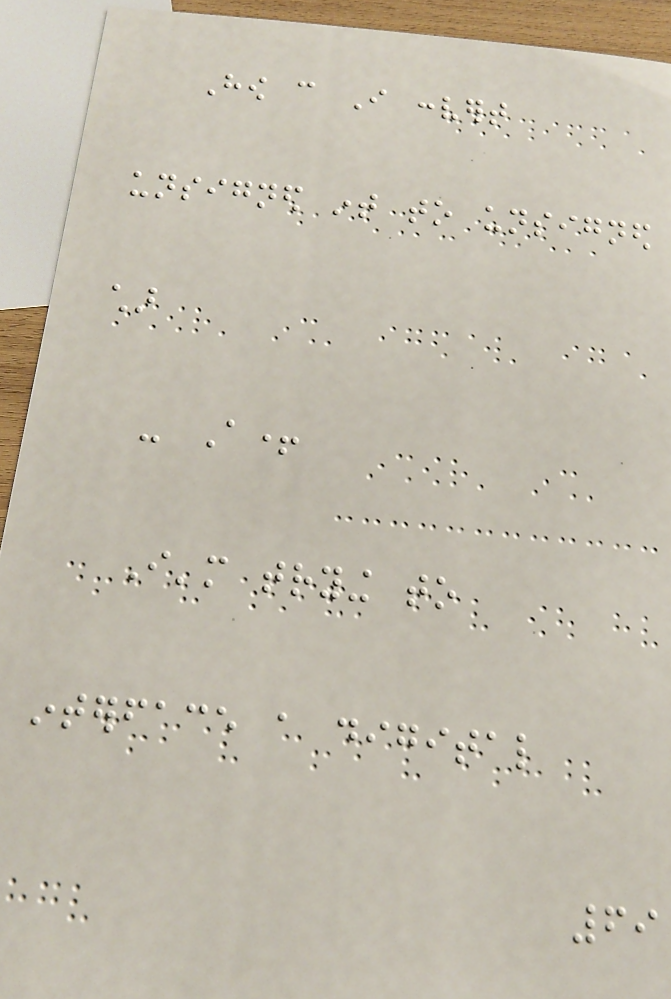How can I convert
unsigned int to unsigned
char
- A+
I'm trying to
interface a digital
69
